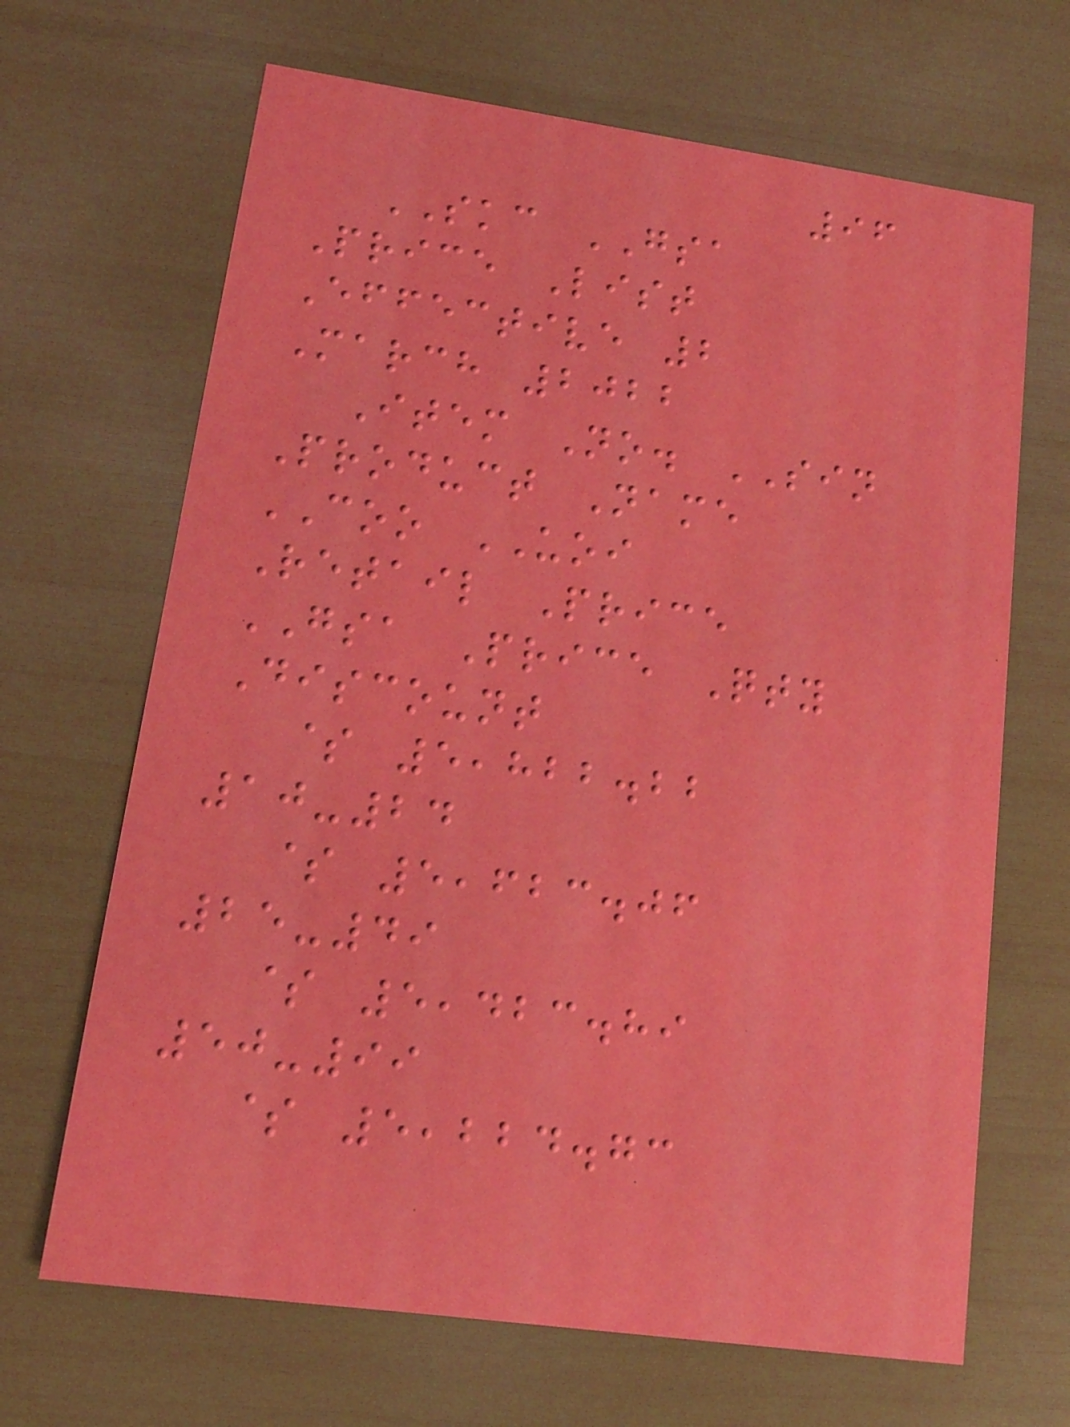96
SKC GSA
Price List
Effective 2
March 2022
Item No. SIN
Product Name
COO UOI
Retail Price
GSA Price Qty
Discount
$ 5,822.22
10-24
$ 5,623.06
25-49
$ 5,423.89
50-99
$ 5,224.73
